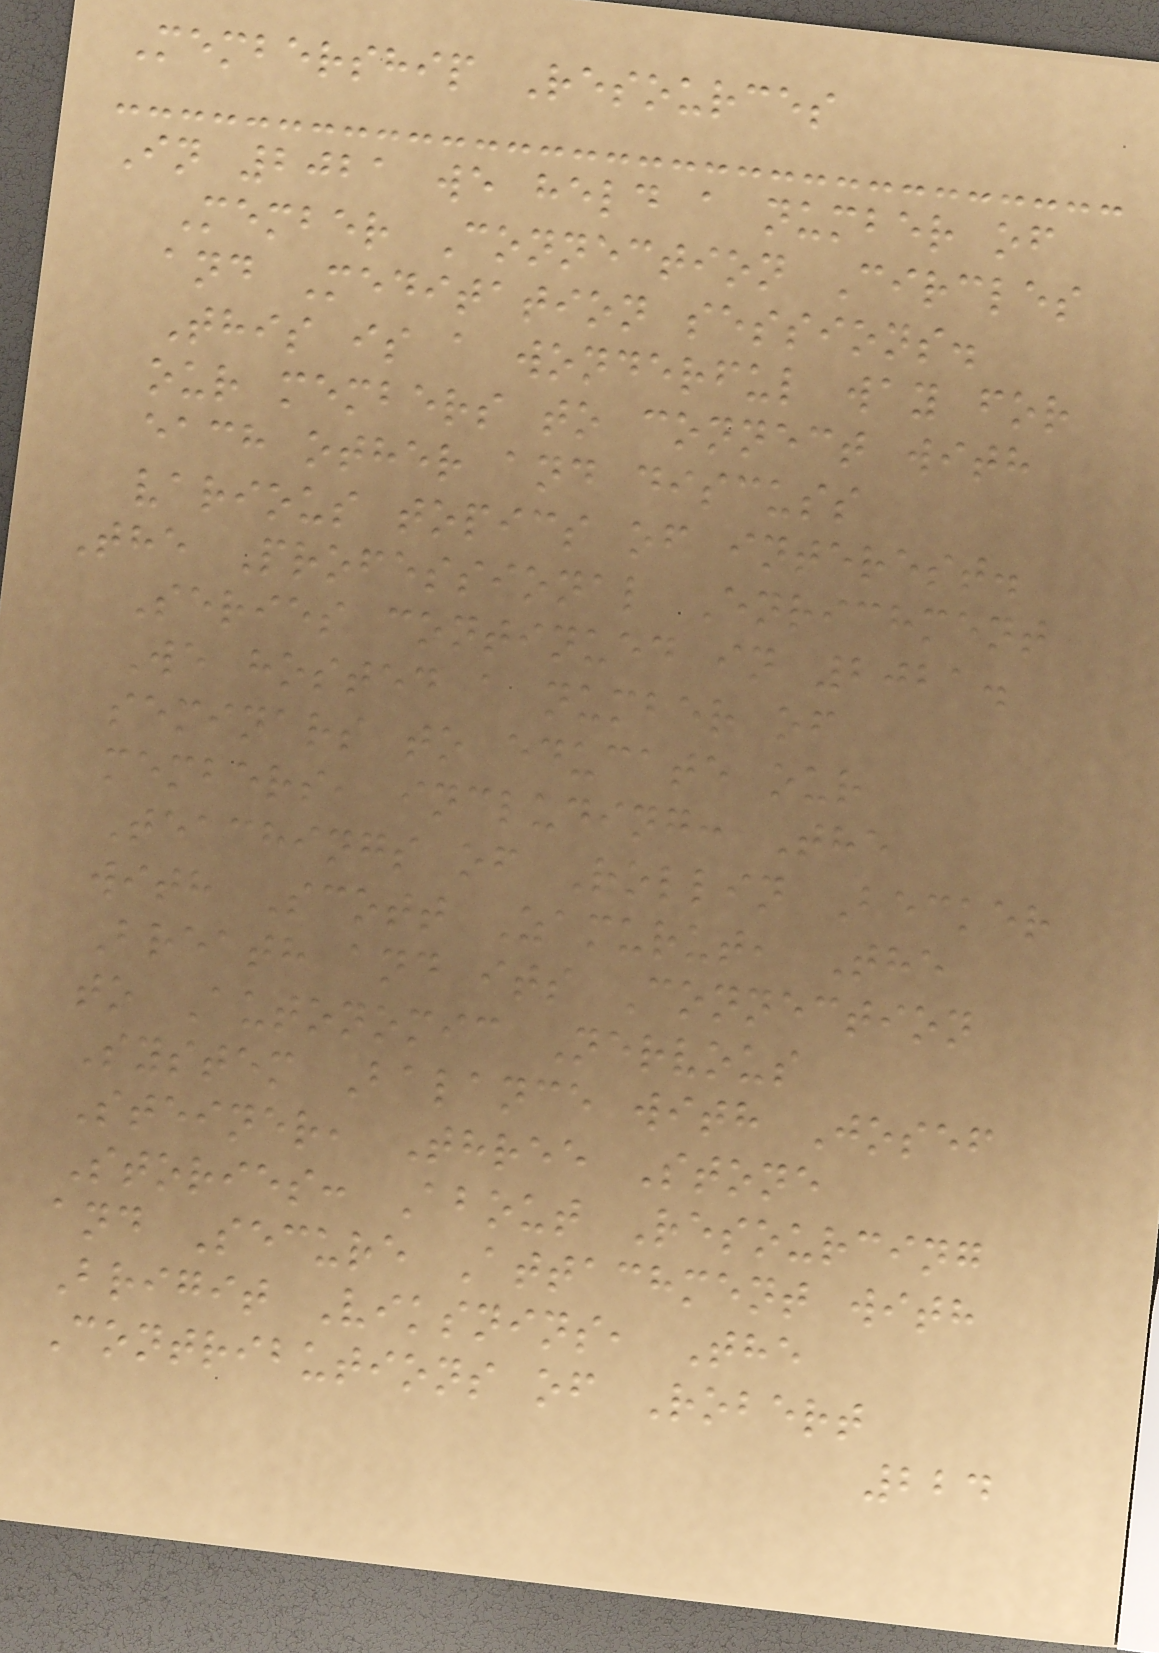Membership Resources
In 2021 we held a number of
Member Connection Circles
and Meditation sessions.
This is a wonderful way for
our members to connect with
each other and discuss
various topics of interest.
The Professional Enrichment
Series continued in 2021.
We hosted a number of
seminars to educate our
members, including: The
Teachings of Rollin Becker
with Scott Zamurut, The
Breath and its Connection
to Autonomic Nervous
System Balance with Josef
Steiner, Three Stone
Stories: About Resourcing
and Secure Attachment with
Brigit Viksnins, The
Contributions of Robert
224
